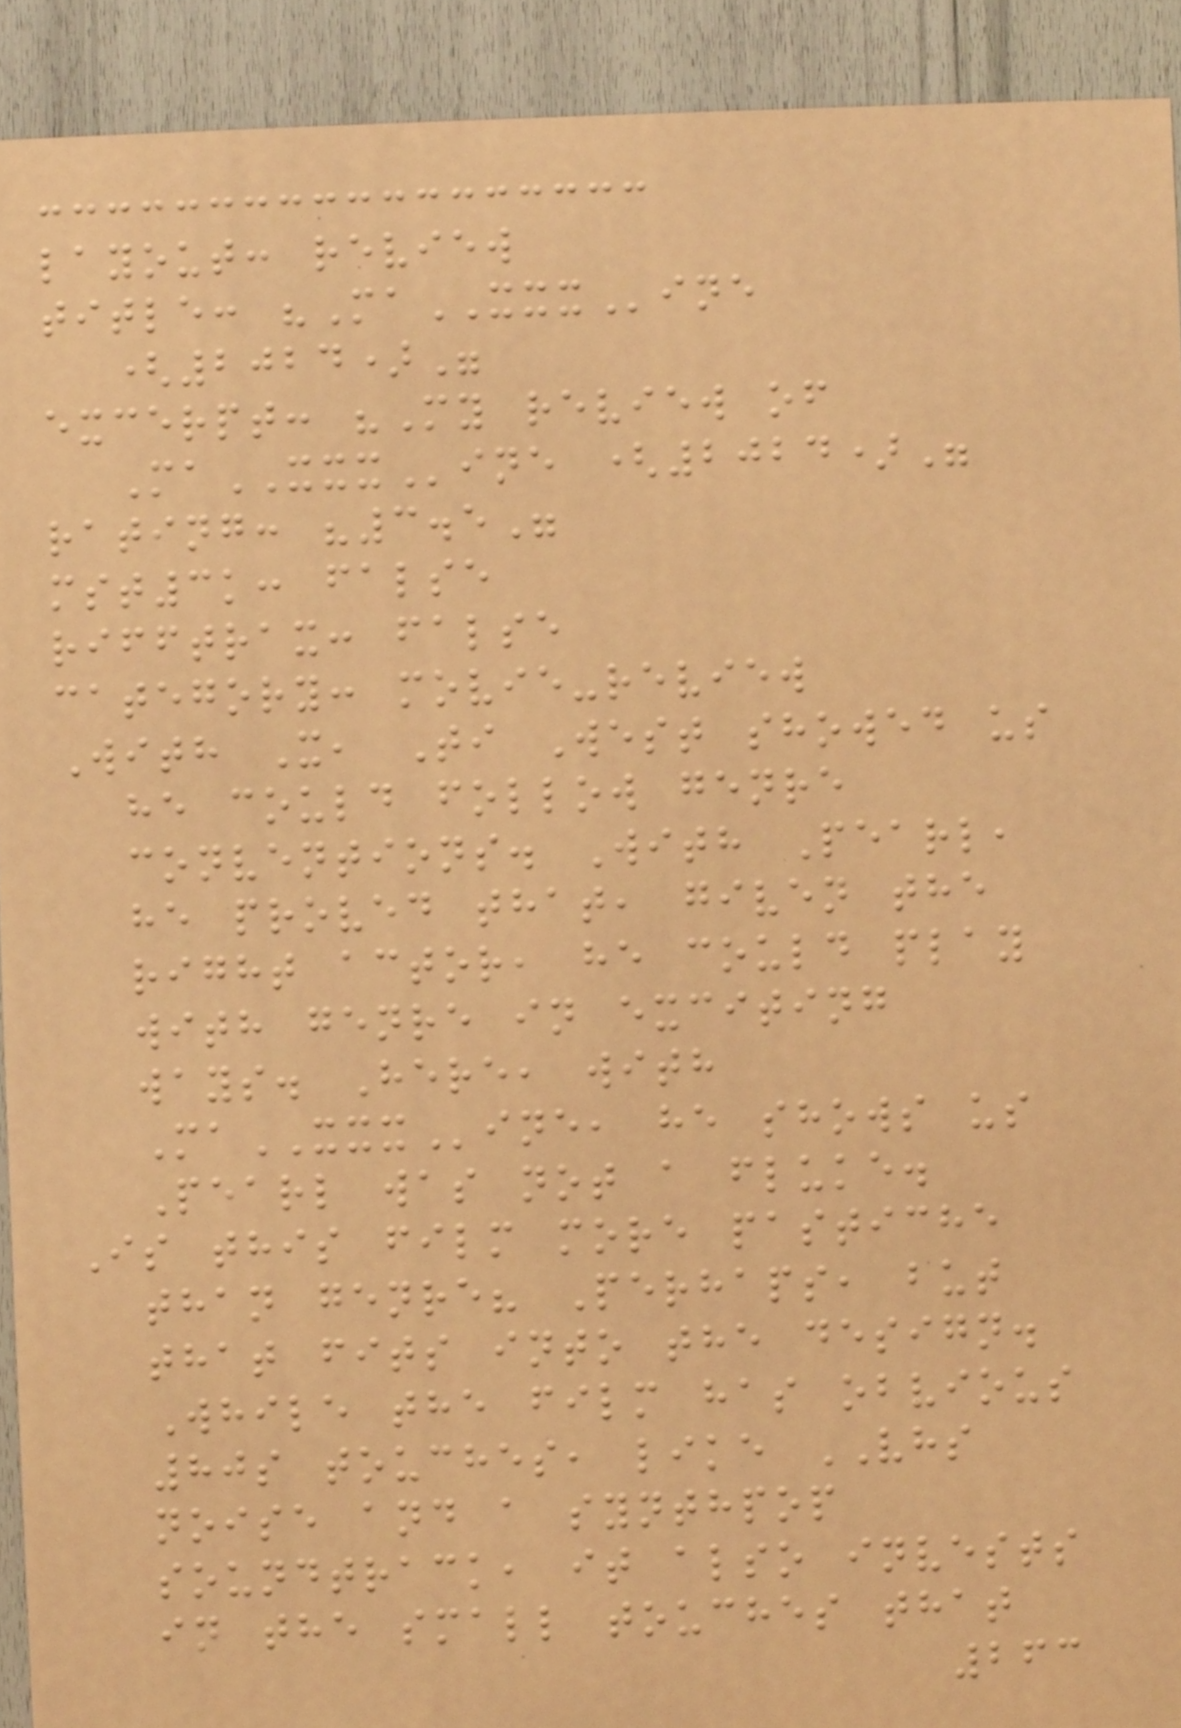layout: review
title: "MaXXXine
(2024)"
excerpt: "My review of
MaXXXine (2024)"
rating: "3.5"
mst3k: false
rifftrax: false
category: movie-review
With X, Ti West showed us
he could follow genre
conventions. With Pearl,
he proved that, given the
right actor, he could play
with genre in exciting
ways. Here, with
MaXXXine, he shows us
Pearl was not a fluke.
Is this film more pastiche
than genre? Perhaps, but
that fits into the design.
While the film has obvious
80s touches, like VHS
noise and a synthpop
soundtrack, it also invests
in the small touches that
263
